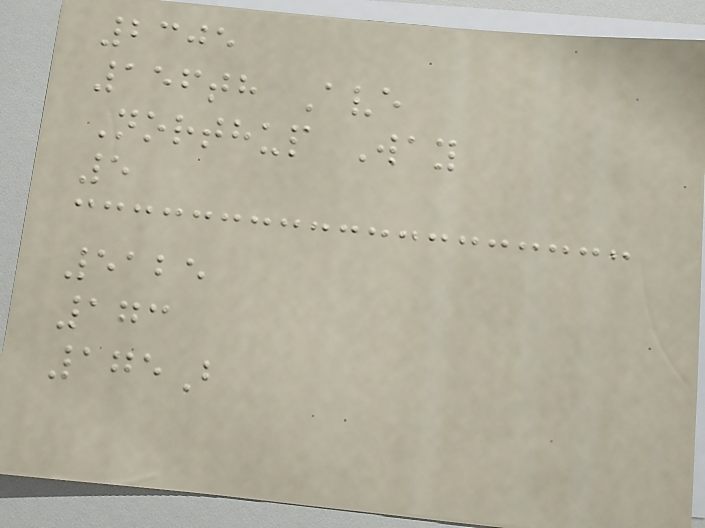2305
156th Ave
Northup Way
5
5125
173
175B
